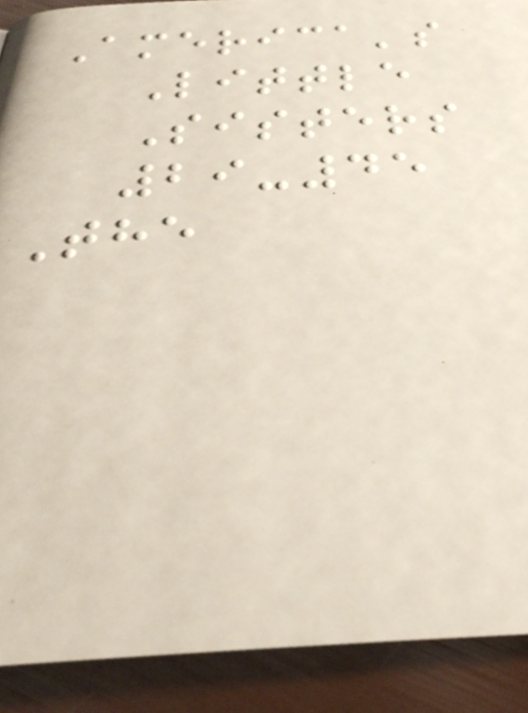America's
Little
Sisters
29-45
The
